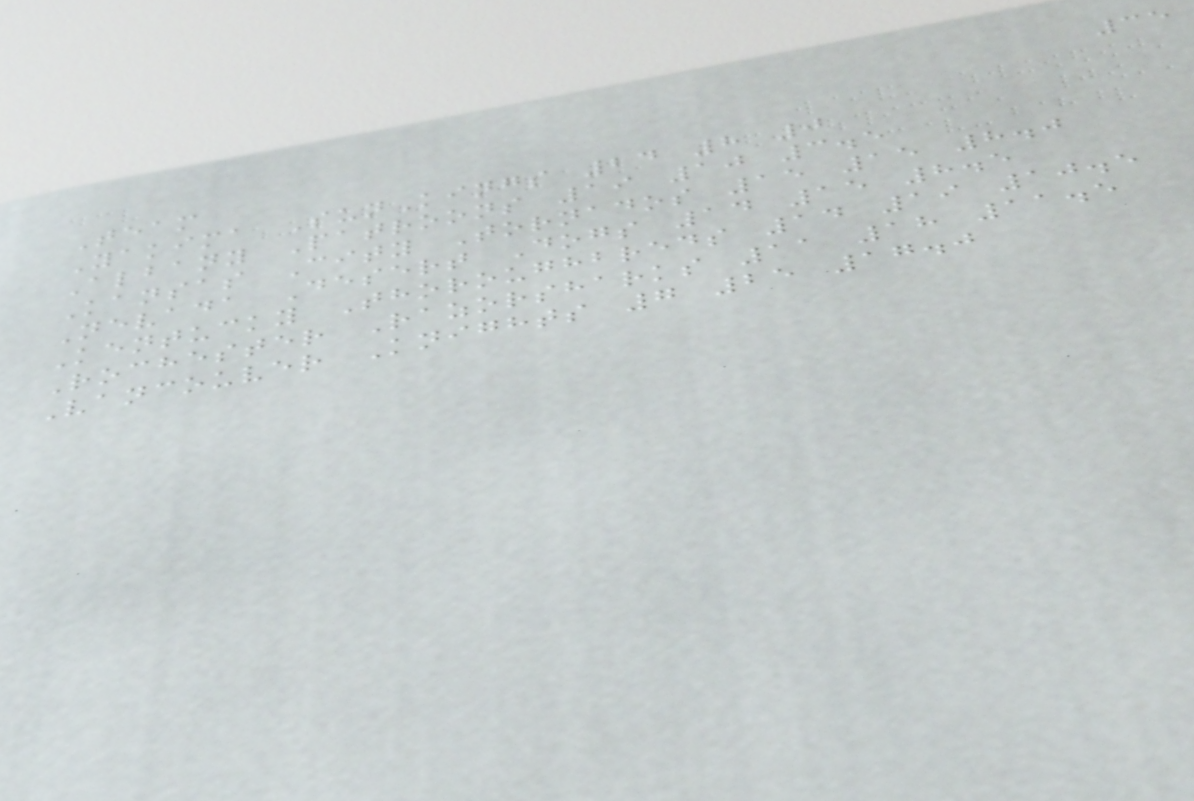35
Team
Yakima SunKings 24 8 0
Albany Patroons 19 10 3.5
Kansas City Tornados 15 15 8.0
Nevada Desert Dogs 14 15 8.5
Kentucky Thoroughbreds 14 19 10.5
Rochester Razorsharks 11 18 11.5
Vancouver Knights 7 25 17.0
